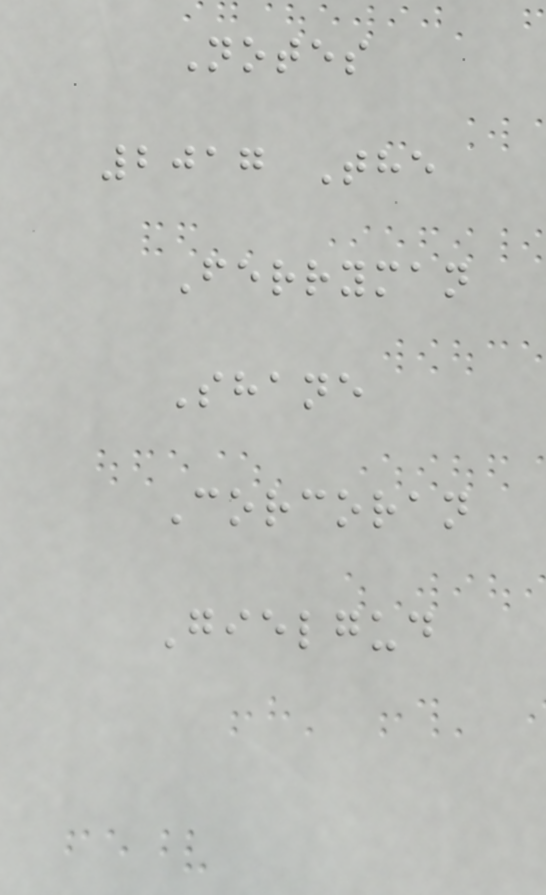Notes
2017 The
Ferryman
Shane
Corcoran
Gielgud
